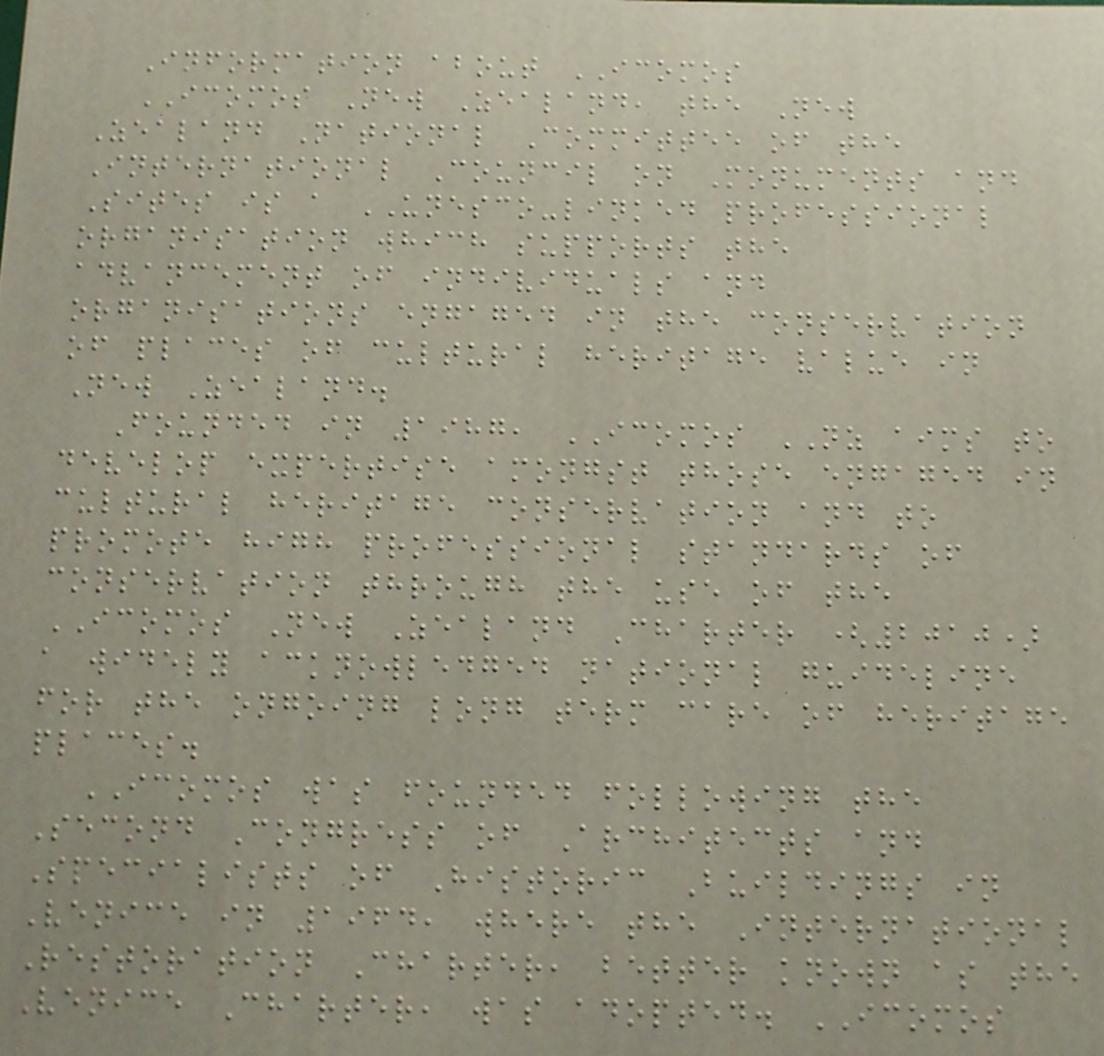Information about ICOMOS
ICOMOS New Zealand, the New
Zealand National Committee of the
International Council on Monuments and
Sites is a UNESCO-linked professional
organisation which supports the
advancement of individuals and
organisations engaged in the conservation
of places of cultural heritage value in
New Zealand.
Founded in 1987, ICOMOS NZ aims to
develop expertise amongst those engaged in
cultural heritage conservation and to
promote high professional standards of
conservation through the use of the
ICOMOS New Zealand Charter (2010)
a widely acknowledged national guideline
for the ongoing long term care of heritage
places.
ICOMOS was founded following the
Second Congress of Architects and
Specialists of Historic Buildings in
Venice in 1964, where the International
Restoration Charter, better known as the
Venice Charter, was adopted. ICOMOS
